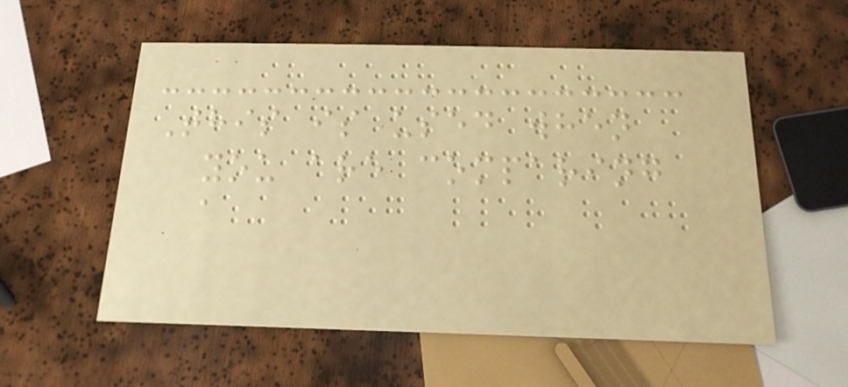This is used when
you are comparing
a
